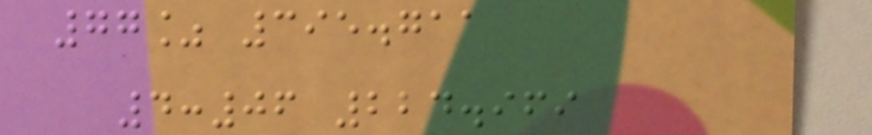77% 395.711
4:06 224.969
